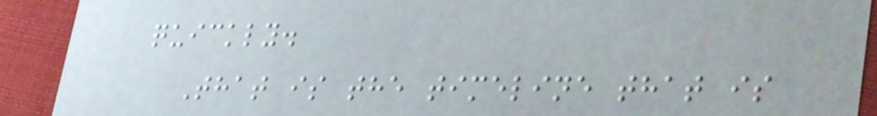quickly.
That is the timeline that is
